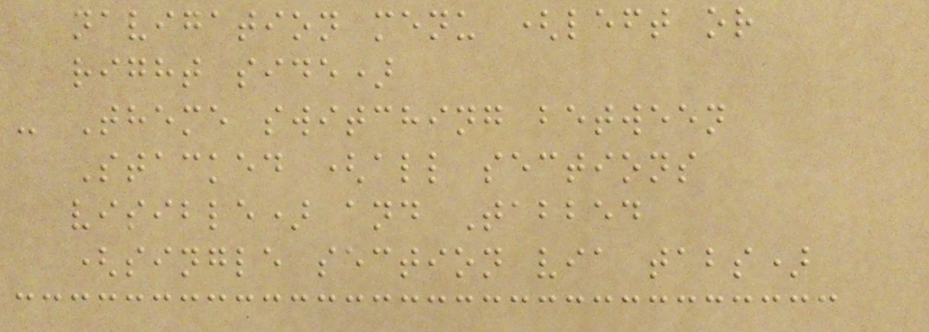navigation menu (left or
right side)
- Theme switching between
Stacked (all sections
visible) and Tabbed
(single section via tabs)
